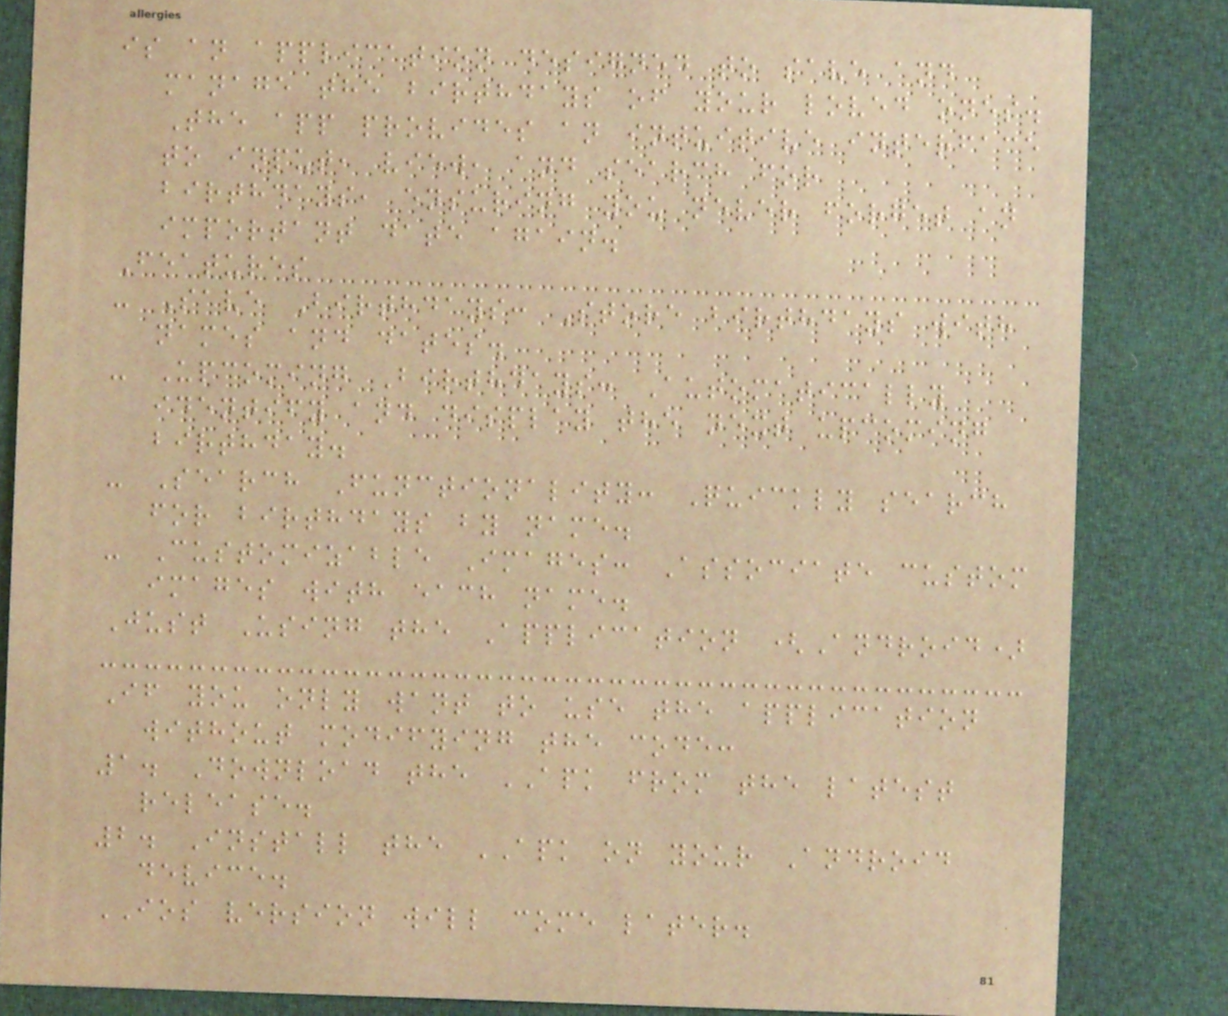is an application designed to save and
manage the birthdays of your loved ones.
The app provides an intuitive interface
to input, view, and search for
birthdays, ensuring you never forget an
important date again.
Features
- Save Birthdays: Store birthdays with
names and dates.
- Upcoming Birthdays: Automatically
identify and display the next upcoming
birthday.
- Search Functionality: Quickly search
for birthdays by name.
- Customizable Images: Associate custom
images with each name.
Just Using the Application (Android)
If you only want to use the application
without modifying the code:
1. Download the APK from the latest
release.
2. Install the APK on your Android
device.
IOS version will come later.
